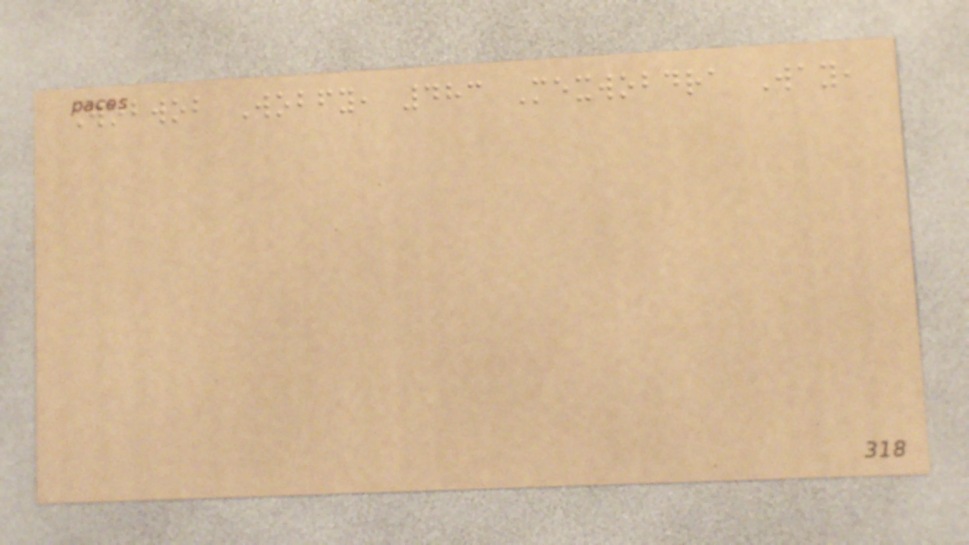Wobwob Wobfy, 483 Mexwobdra Way,
